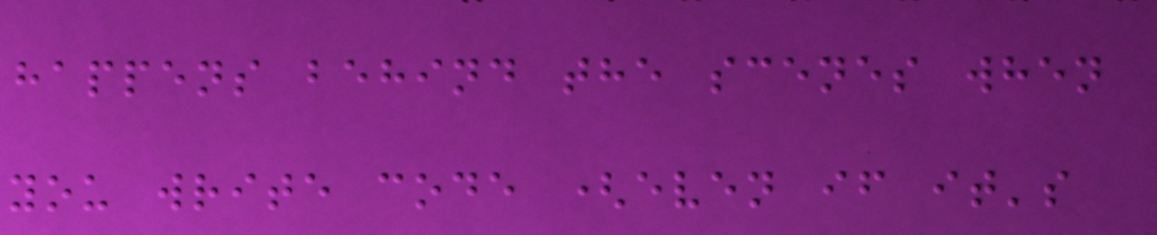happens behind the scenes when
you write code (even if it's
